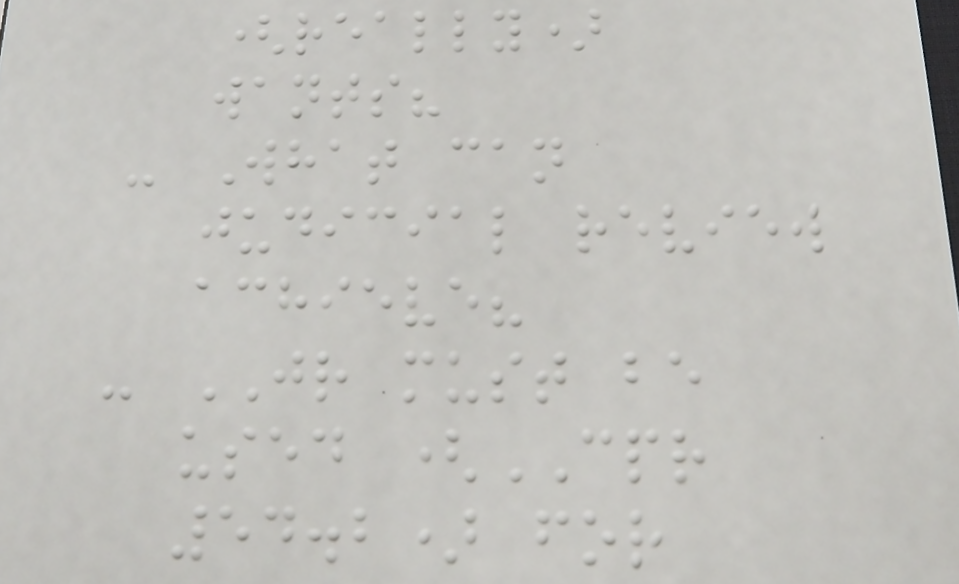(really)
wants?
- What can
judicial review
achieve?
- JR must be
used (CPR
54.2) for
